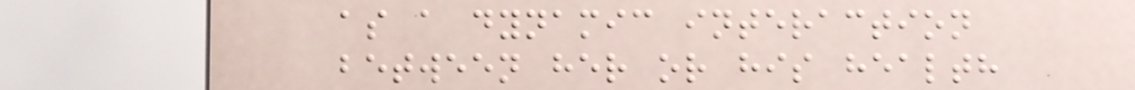as a dynamic interaction
between her or his health
